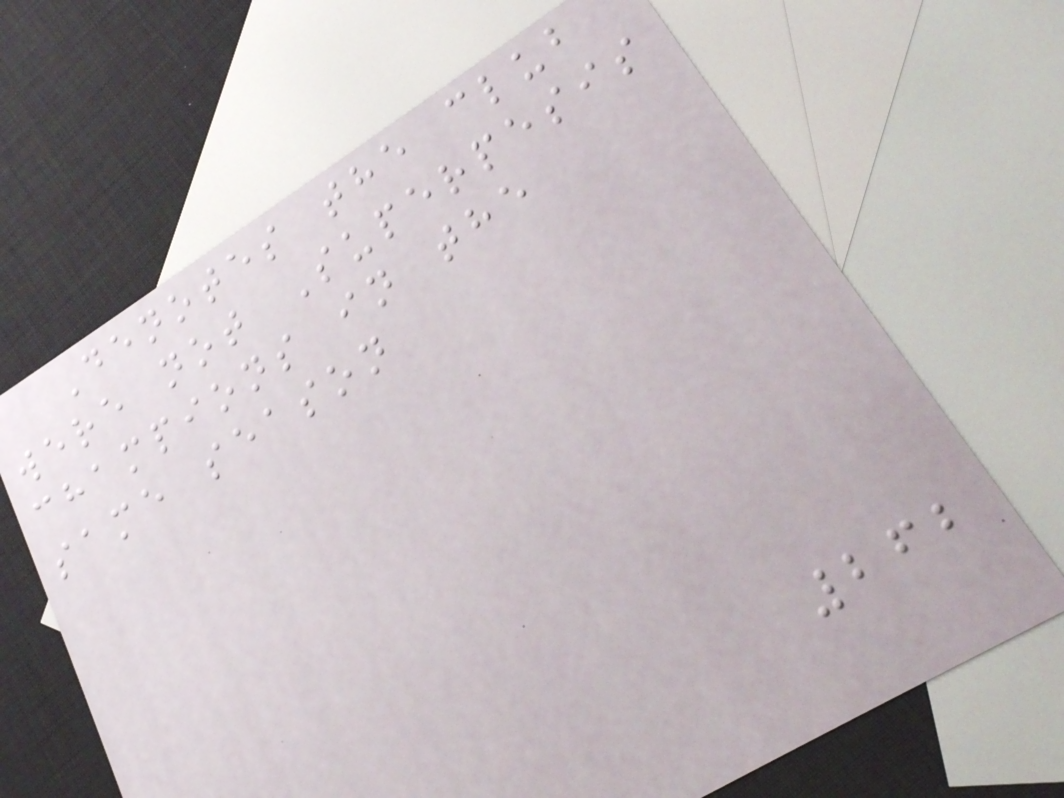Denotes the club
were not Superpesis
champions in the
same season
262
